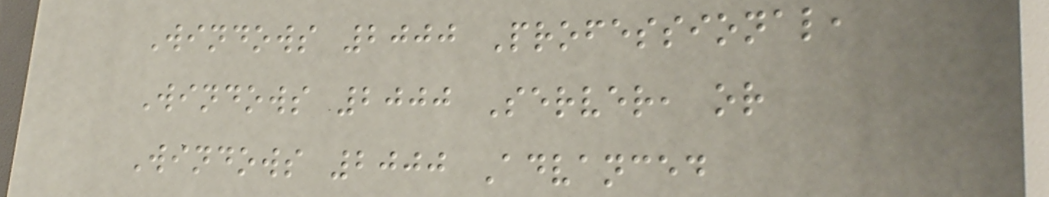Windows 2000 Professional,
Windows 2000 Server, or
Windows 2000 Advanced
